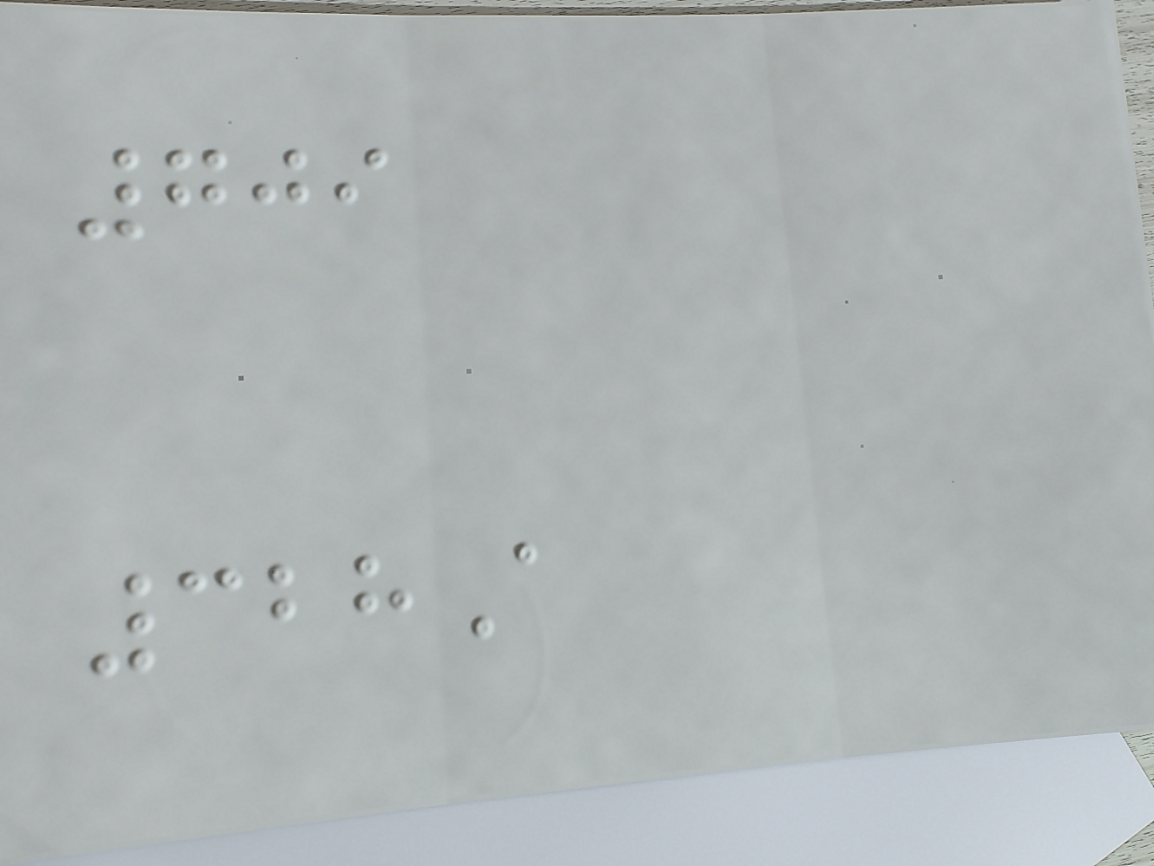709
328A
